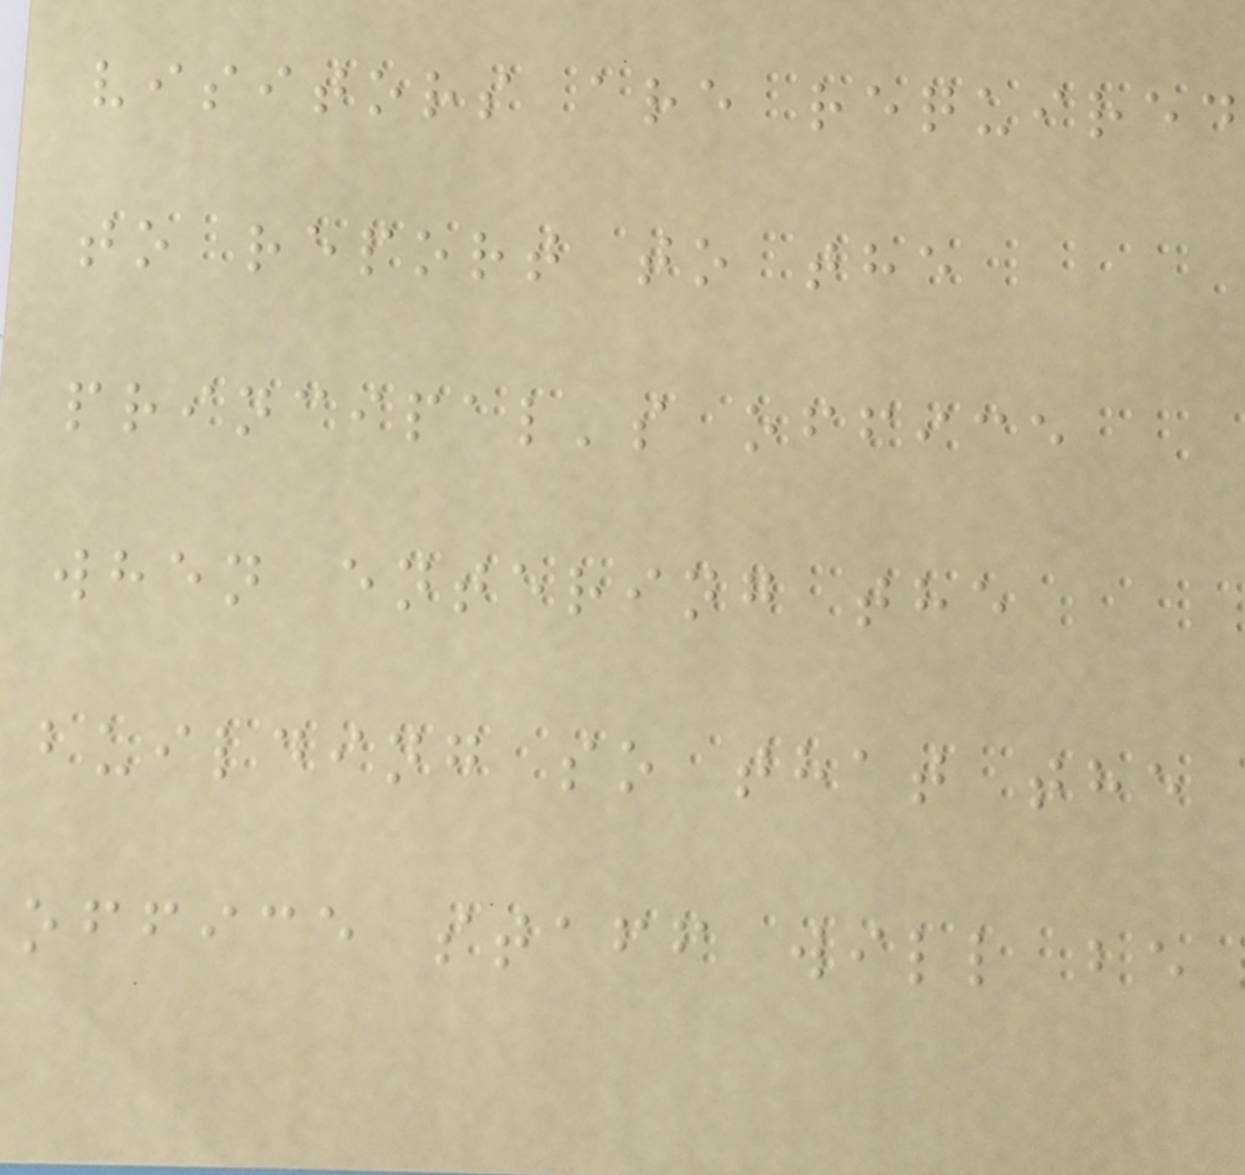visitors are required
to report to the
principal's office
when entering the
building so that the
office staff will be
